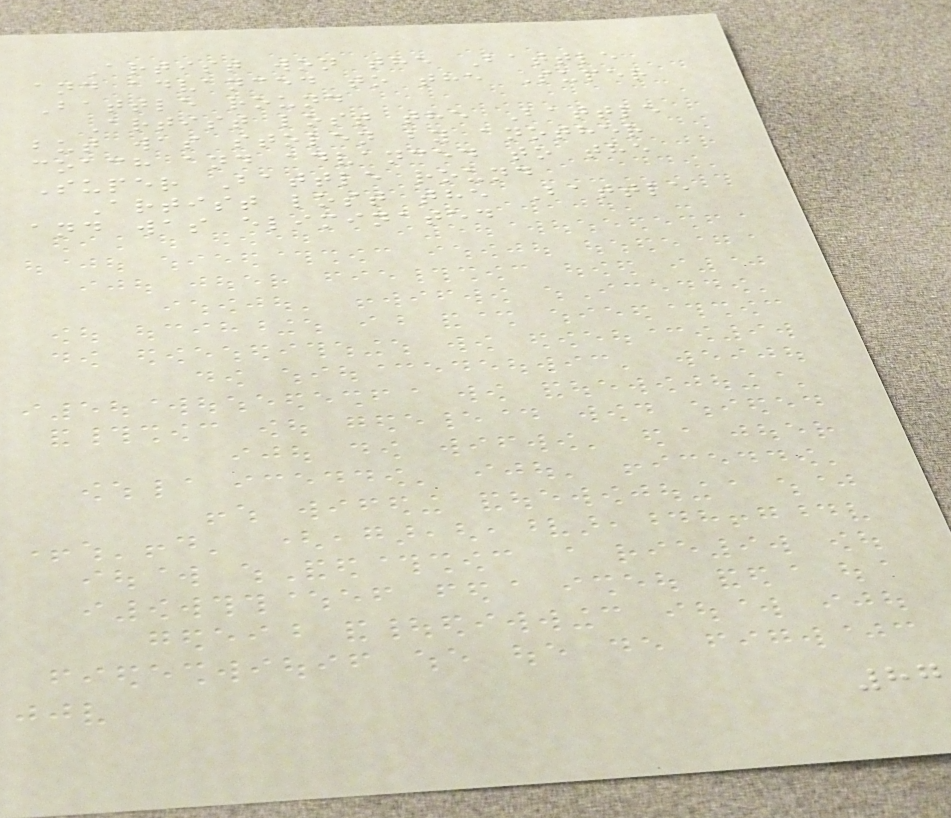Artist won the Battle
and advanced to the Super
Battle round
Artist lost the Battle
but was stolen by another
coach and advanced to the
Super Battle round
Artist lost the Battle
and was eliminated
87
